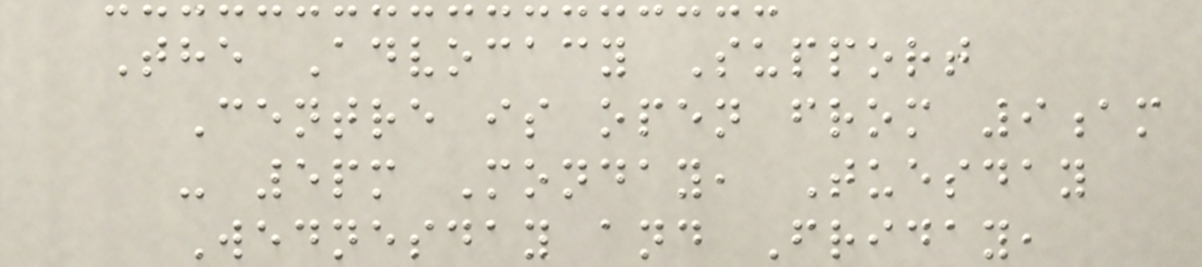The Advocacy Support
Centre is open from 9am
- 5pm Monday, Tuesday
Wednesday and Friday,
